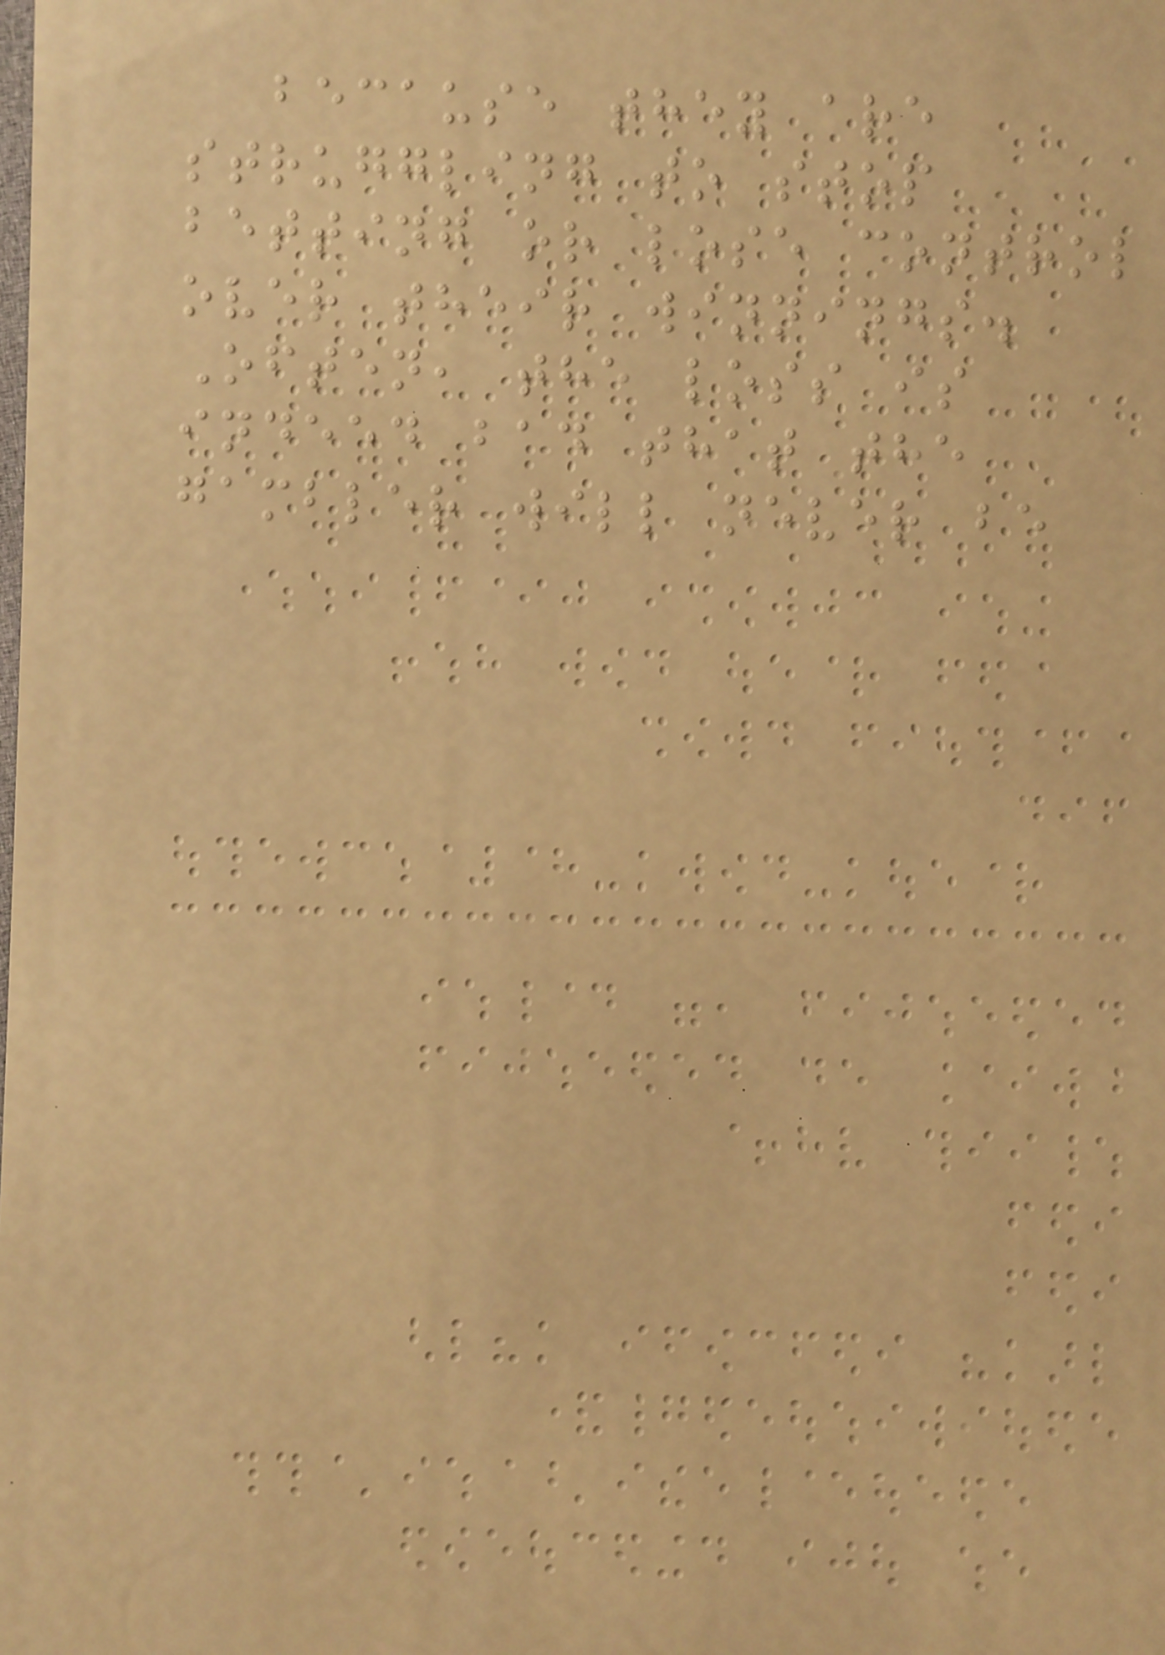because they are
struggling to stop
betting or lose control
over their winnings.
Often, the loss is
indeed bad that the
gambler will never be
